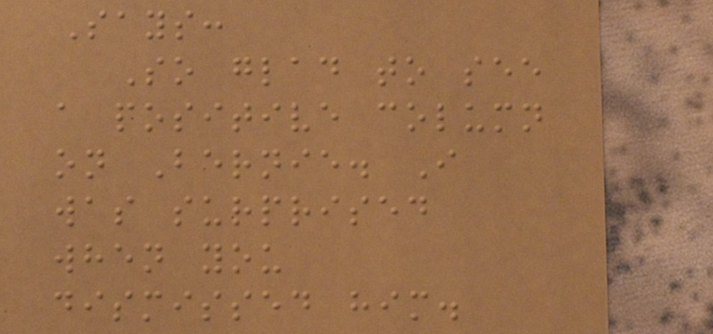Says:
So glad to see
a positive column
on Bernie. I
was surprised
when you
dismissed him.
